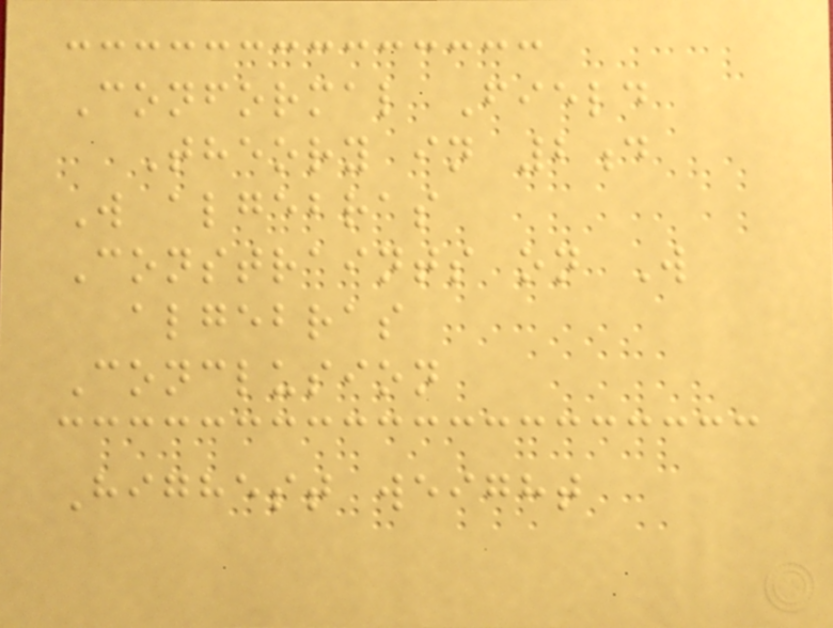Conformal Field
Theory in 2d
W algebras
Constraints on W
algebras
Conclusion
Highest weight
